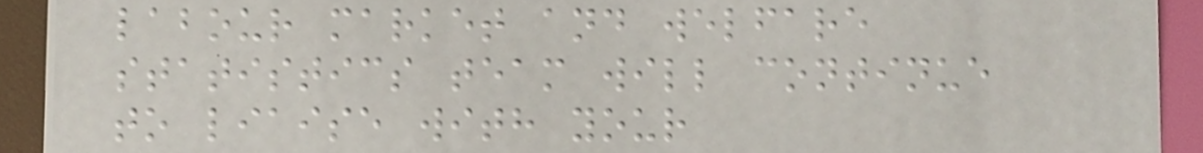labour market and welfare
statistics team will continue
to liaise with your
